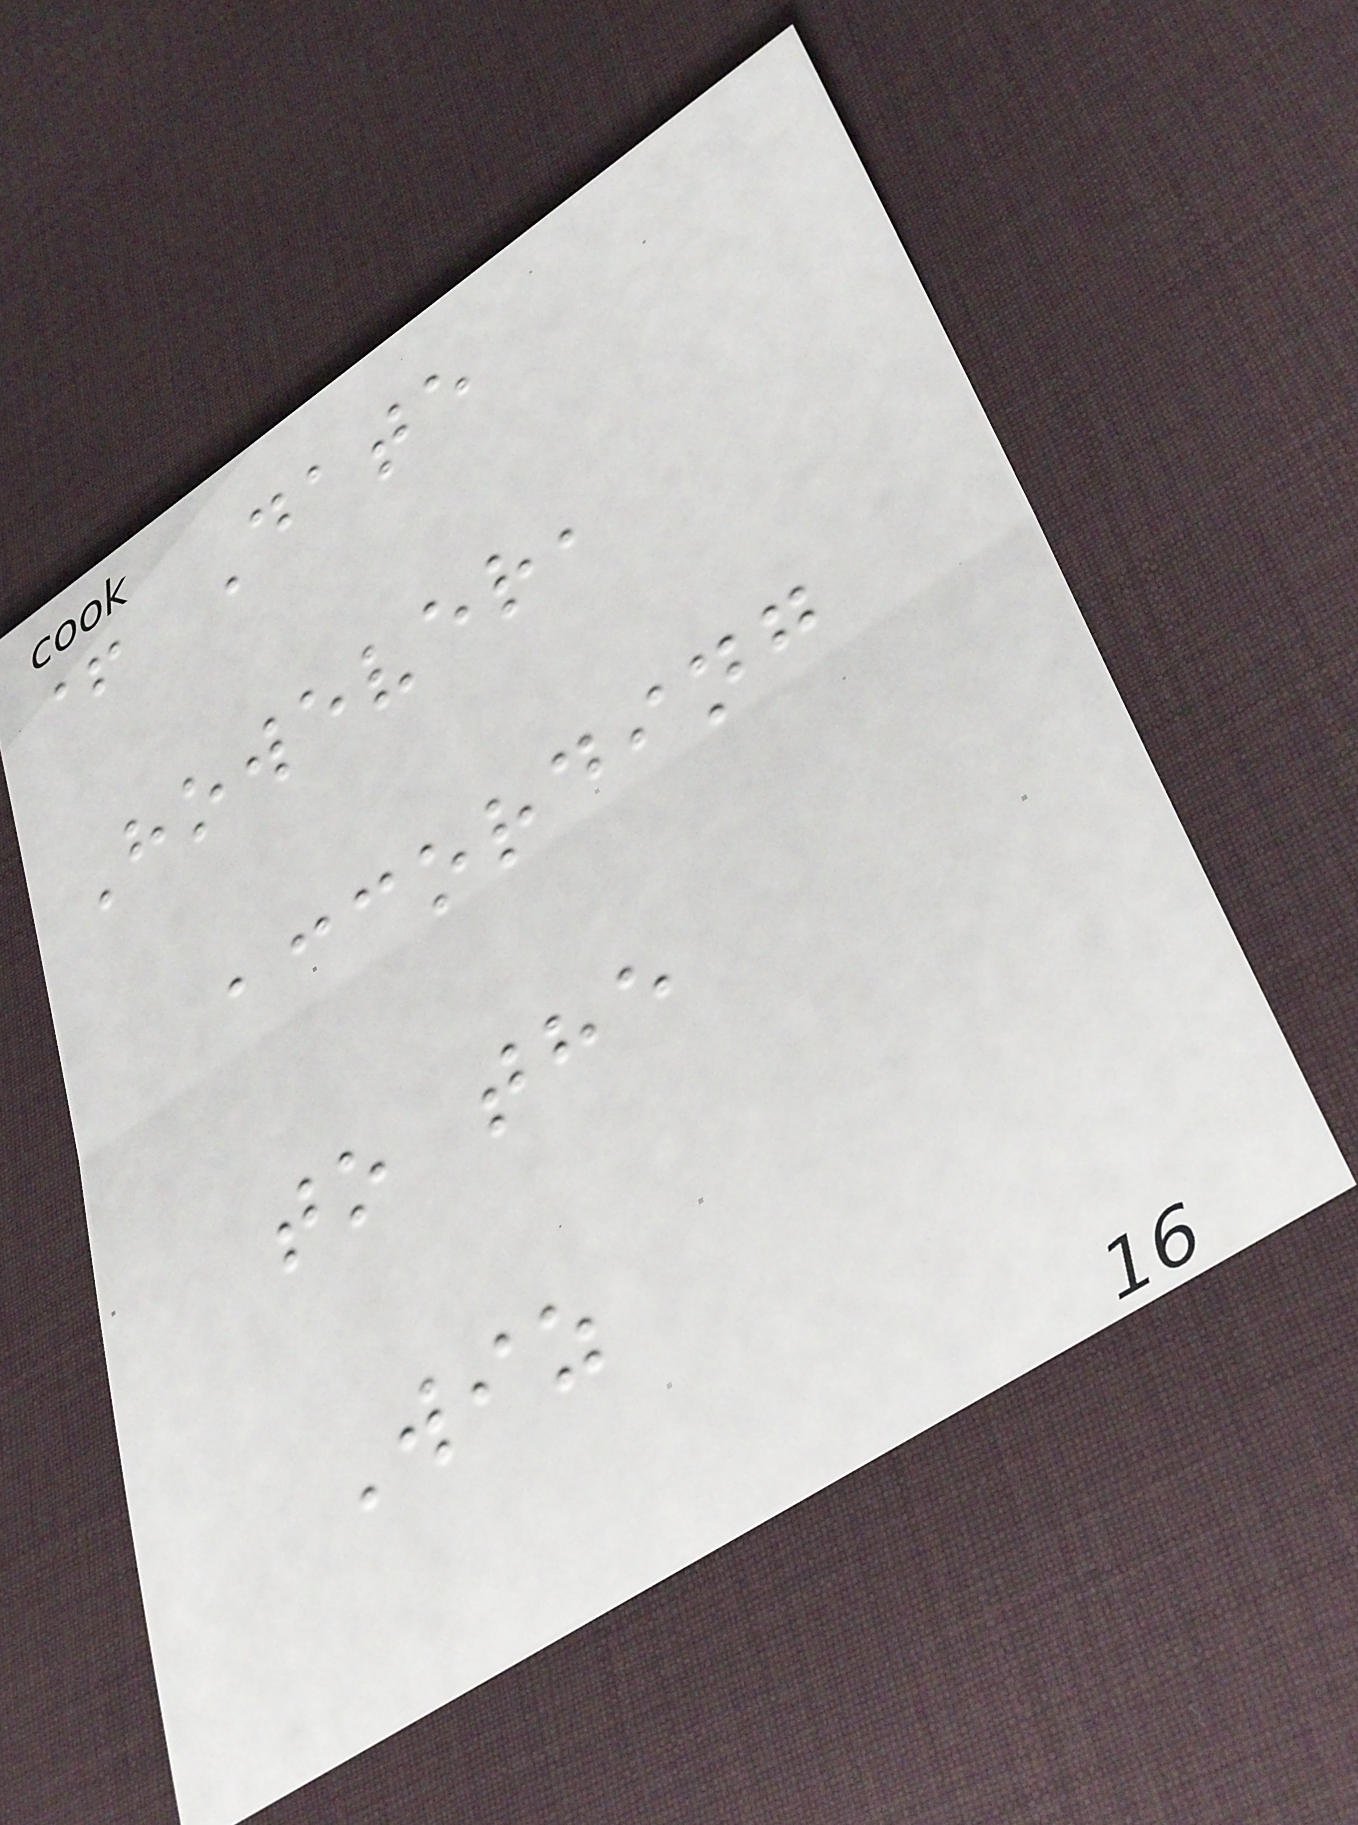+ Date
However,
according
to the
Wiz
